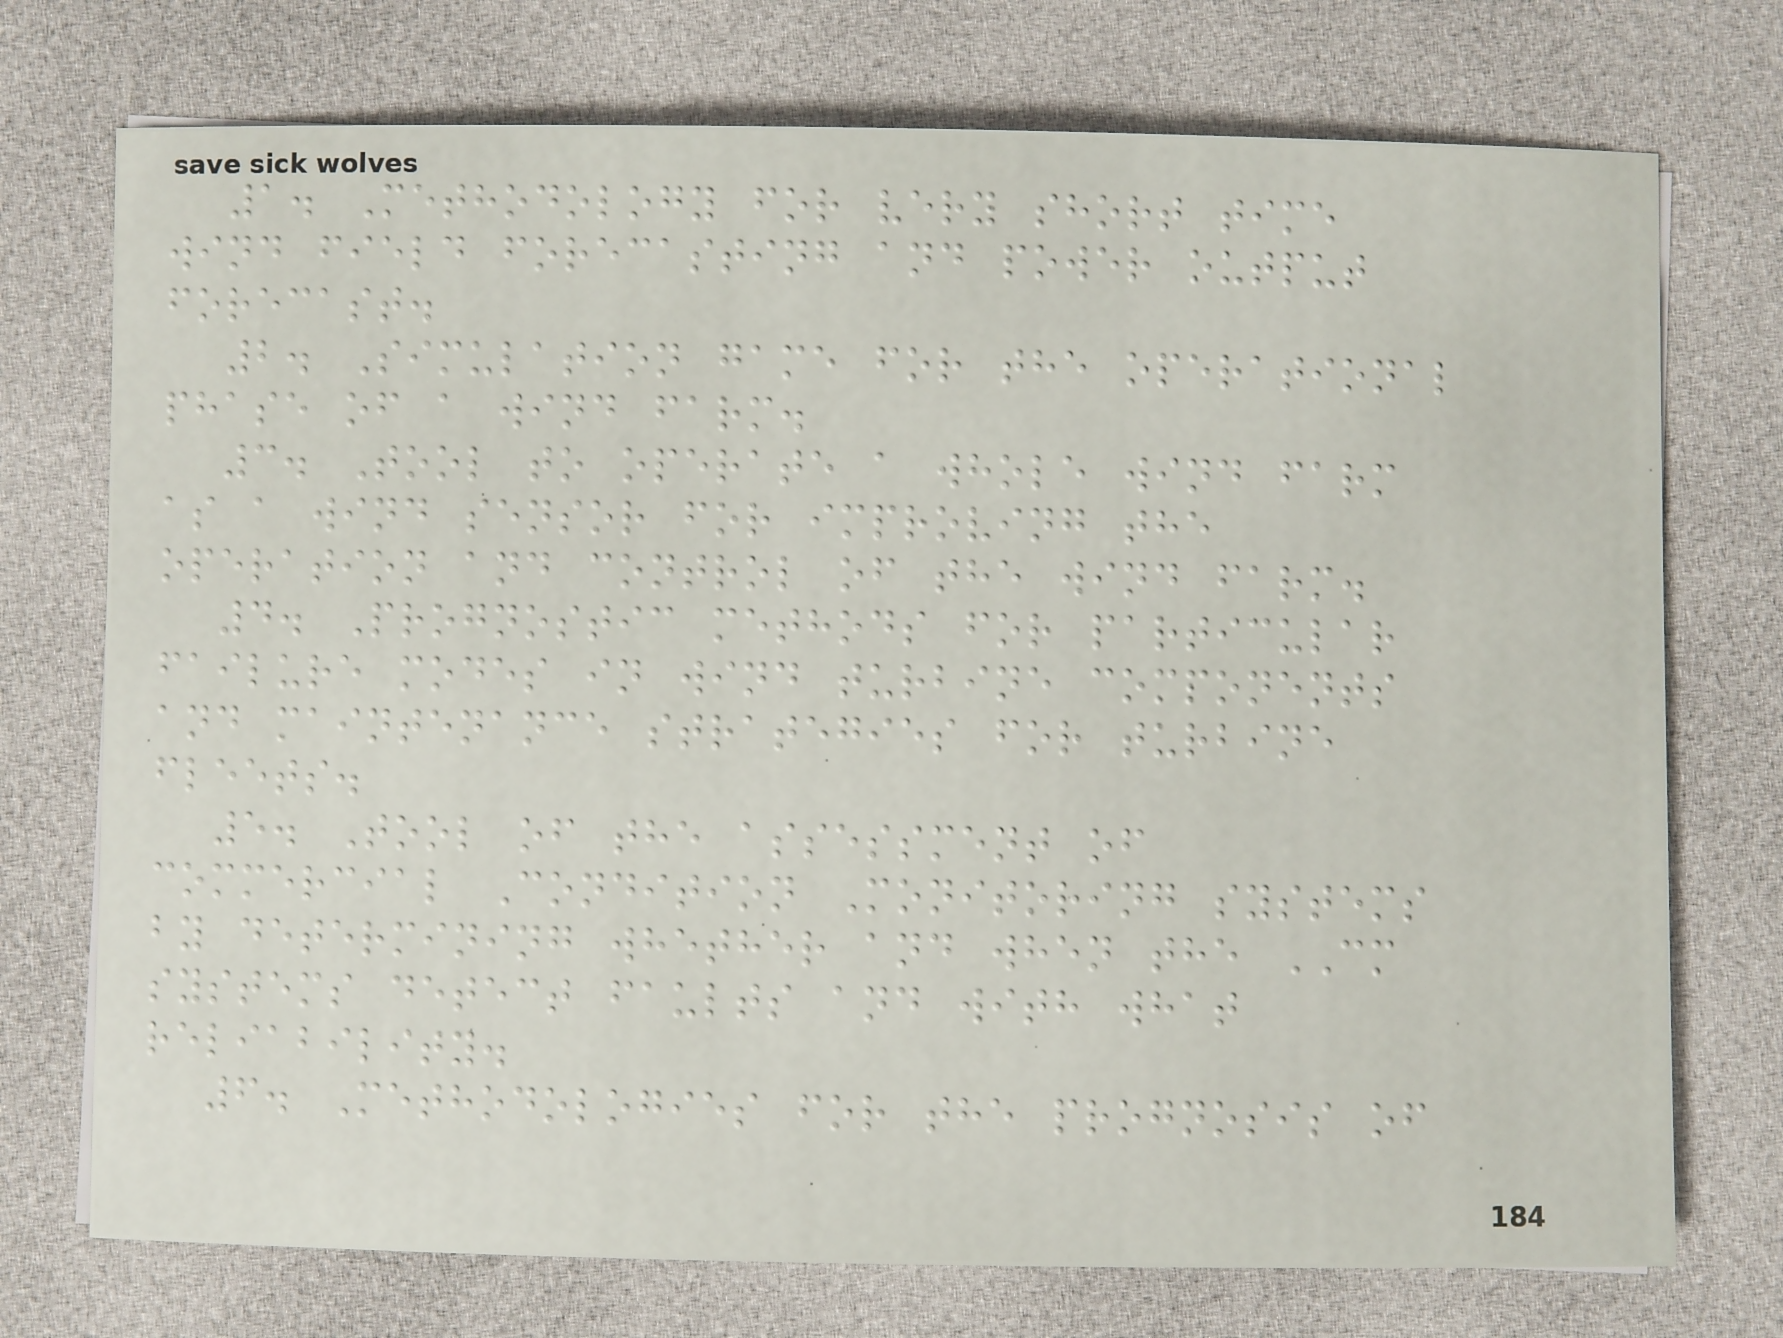1. Methodology for very short time
wind field forecasting and power output
forecast.
2. Simulation game for the operational
phase of a wind farm.
3. Tool to operate a whole wind farm
as a wind sensor for improving the
operation and control of the wind farm.
4. Prognostic methods for particular
failure modes in wind turbine components
and maintenance strategies for turbine
fleets.
5. Tool of the assessment of
commercial Condition Monitoring systems
by determining whether and when the CM
systems detect faults and with what
reliability.
6. Methodologies for the prognosis of
